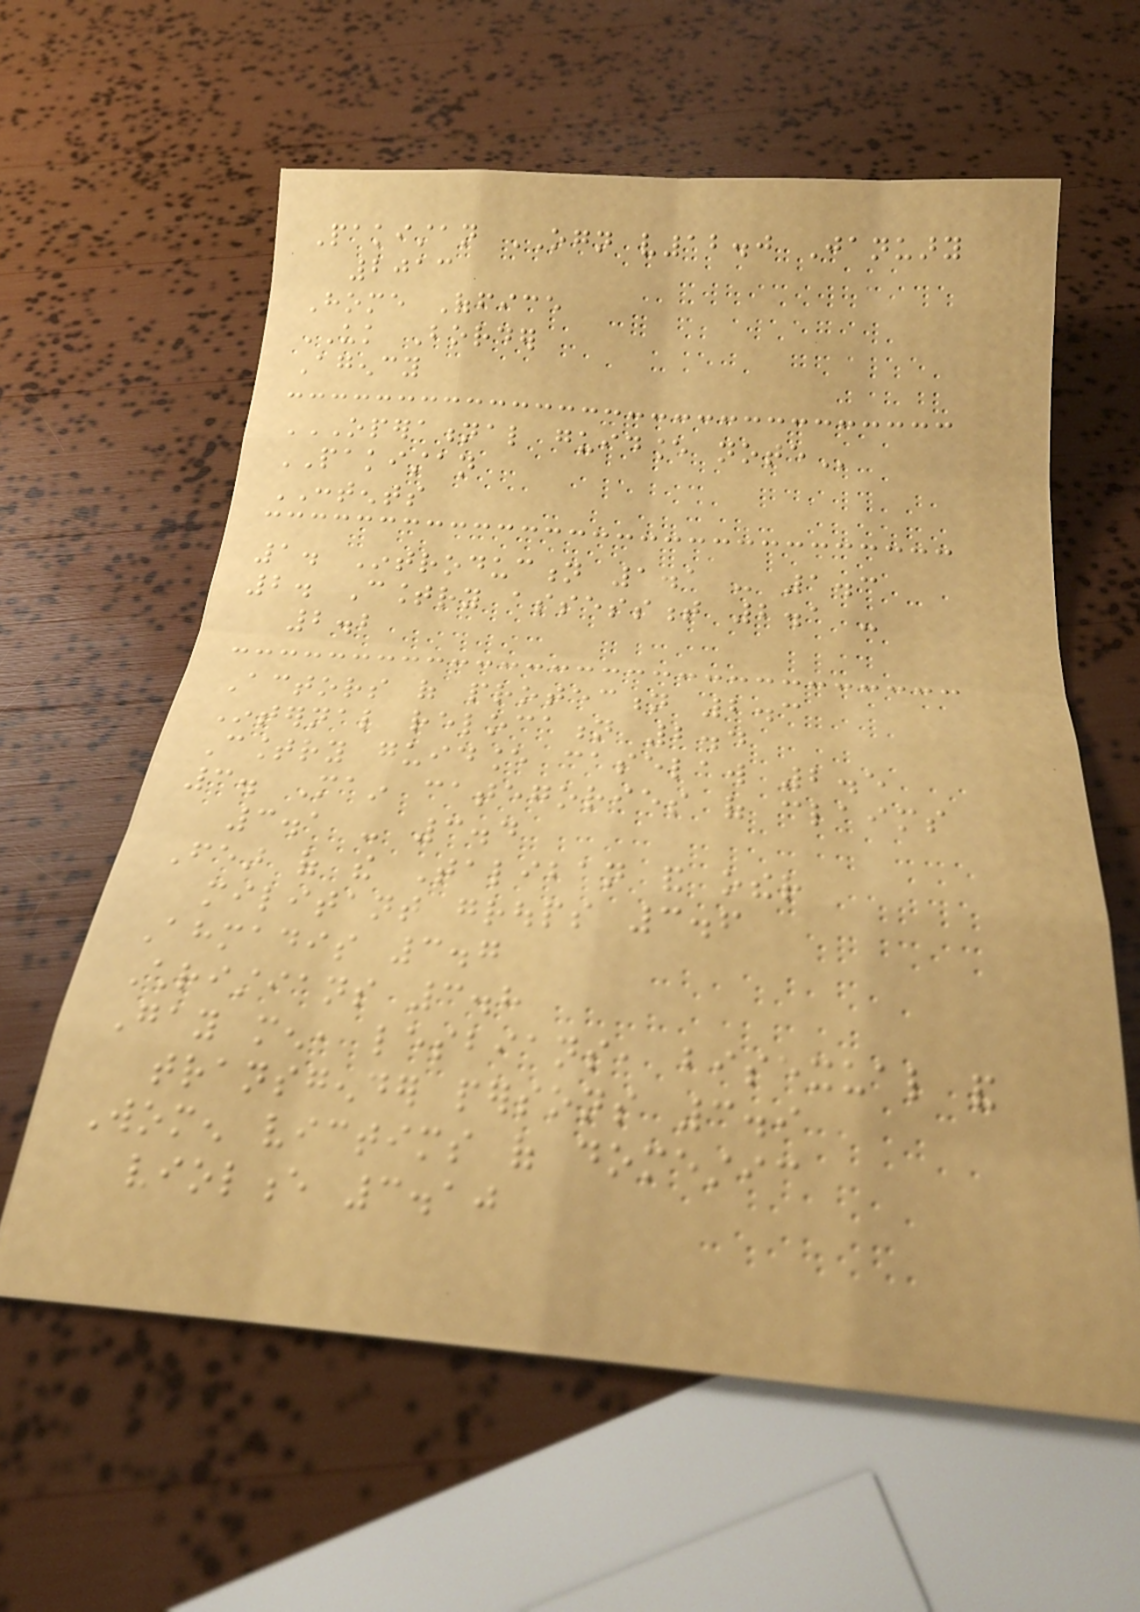Pakistan OGN v12.0 January
2013
Home Office
UK Border
Agency
OPERATIONAL GUIDANCE NOTE
PAKISTAN
CONTENTS
1. Introduction 1.1 - 1.3
2. Country assessment 2.1 -
2.2
Actors of protection 2.3
Internal relocation 2.4
Country guidance caselaw 2.5
3. Main categories of claims
3.1 - 3.4
Fear of the Taliban and other
militant groups 3.6
Ahmadis 3.7
Christians 3.8
Gay men, lesbians, bisexual and
transgender persons 3.9
Women victims of domestic
violence 3.10
